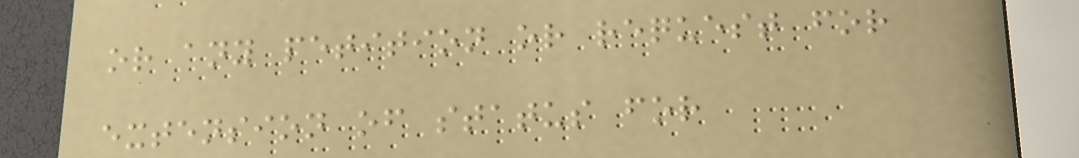or any petition or request for
extension of status for
